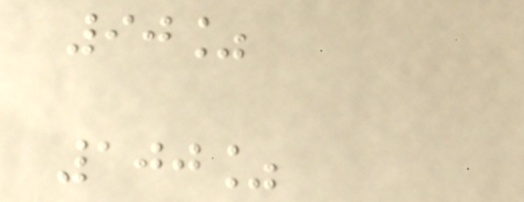90%
100%
